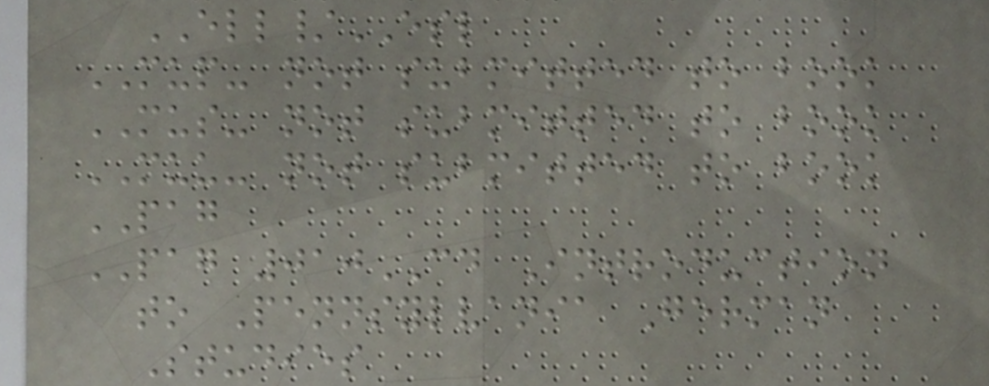ELL/ESL
MUP- not submitted to book
MUS- not submitted to book
MUU- not submitted to book
PAG
PAG 010CD Introduction
to Pennsylvania German
Studies
